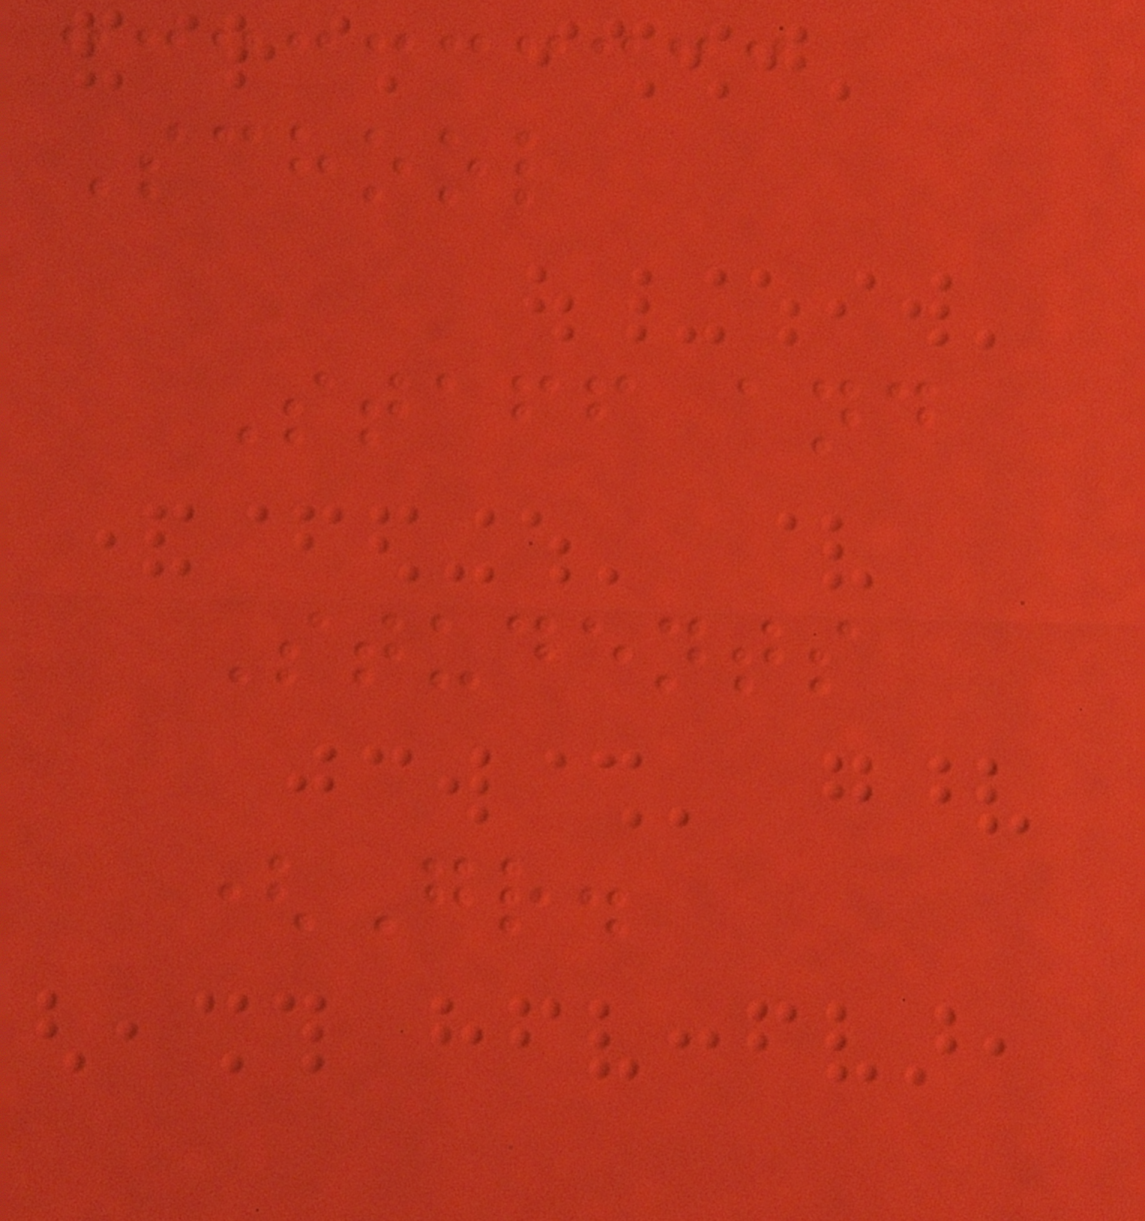School
Staff and
Students
(Gr.
